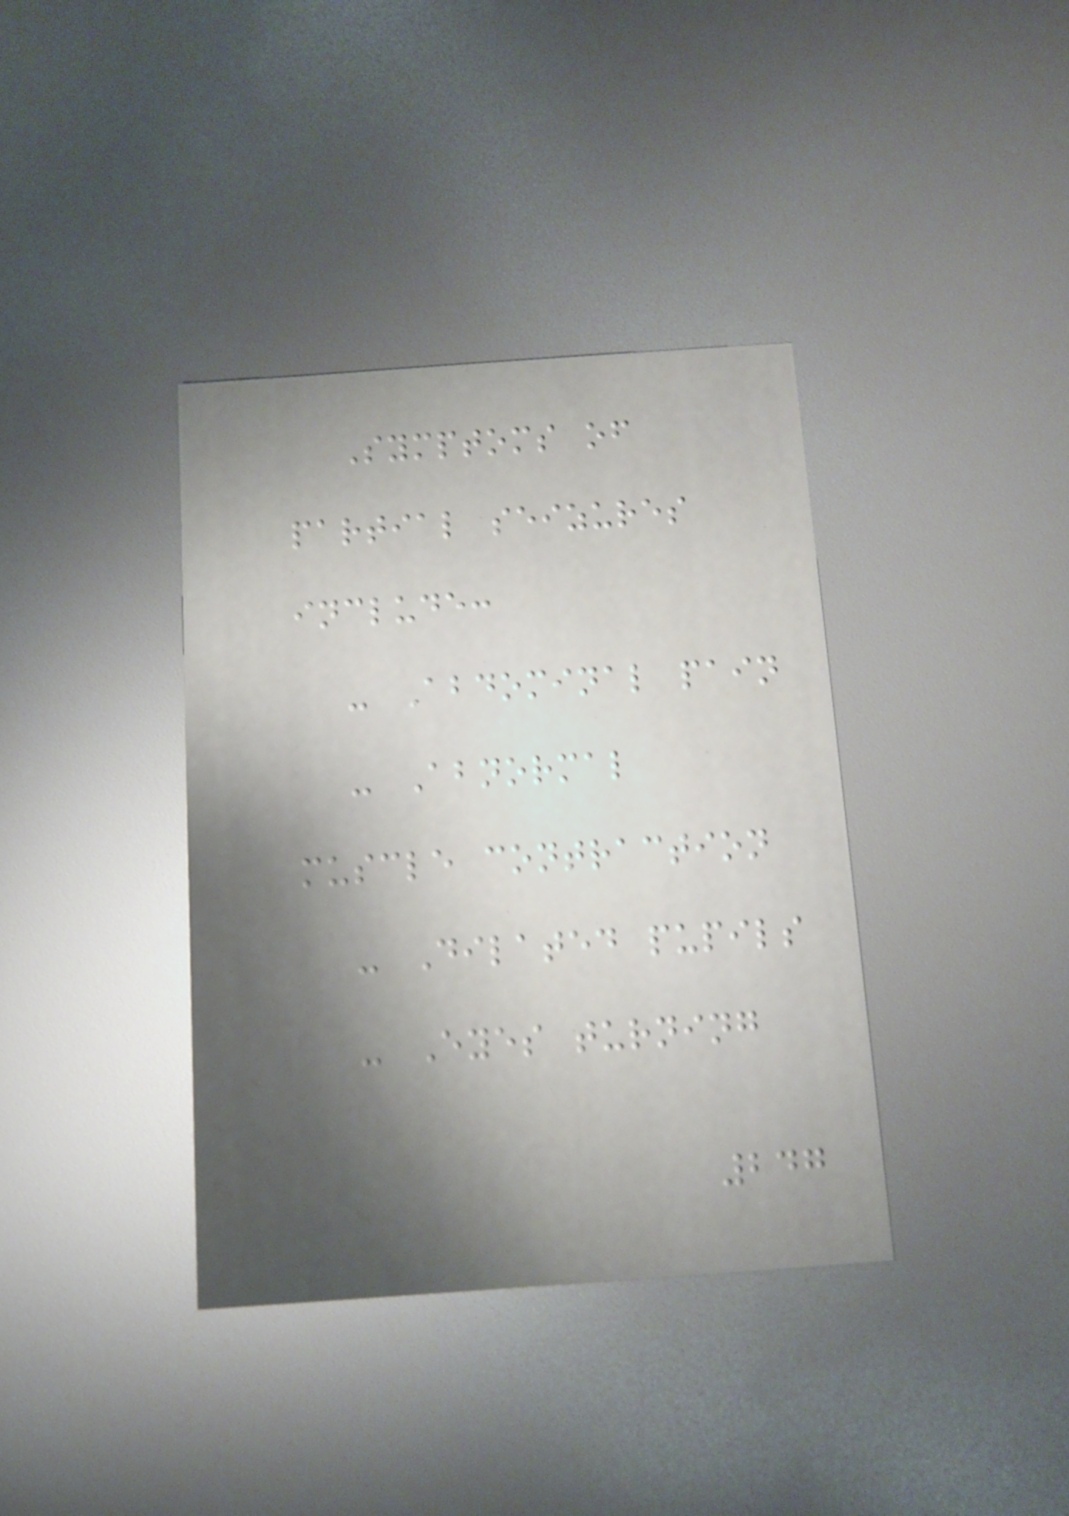Symptoms of
partial seizures
include:
- Abdominal pain
- Abnormal
muscle contraction
- Dilated pupils
- Eyes turning
247
